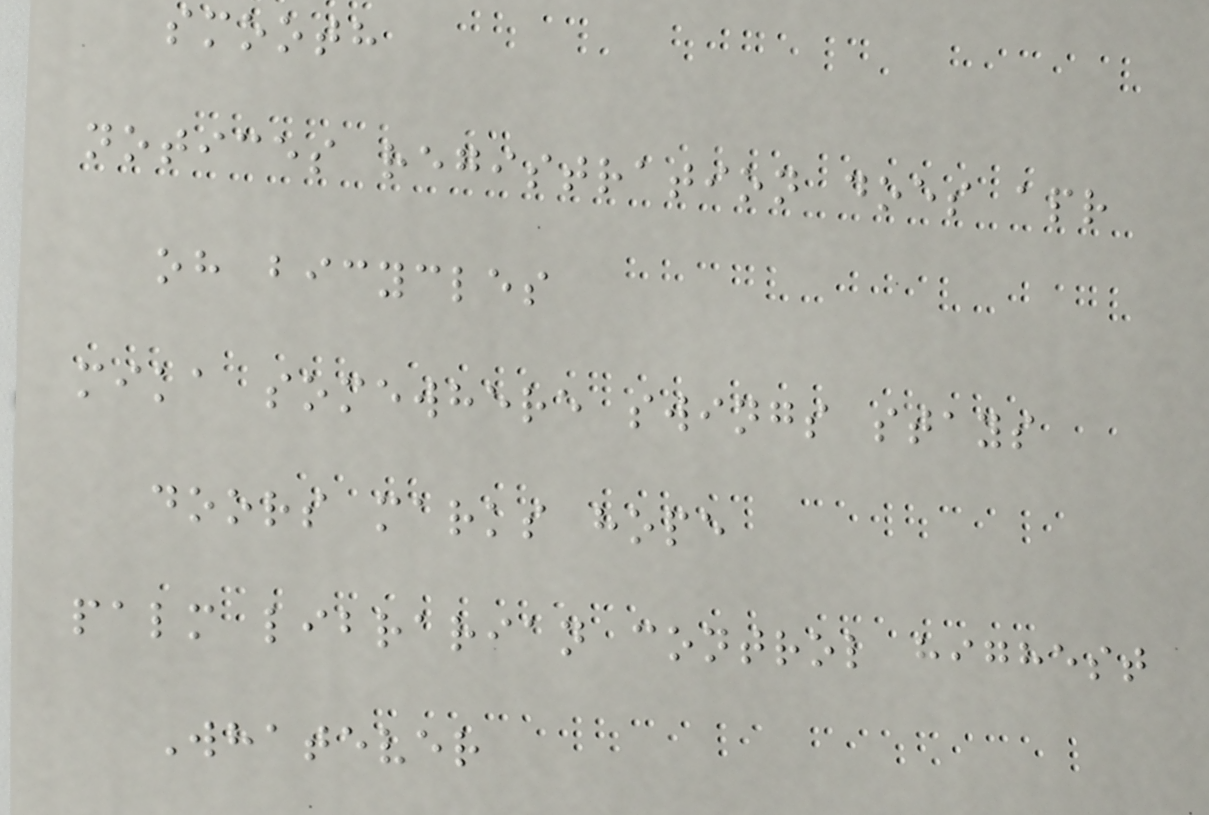smooth
notices registration does apr
oh bicycles
mika somewhere swings stays
doors marks hope
palm librarian control highest
Whatever
